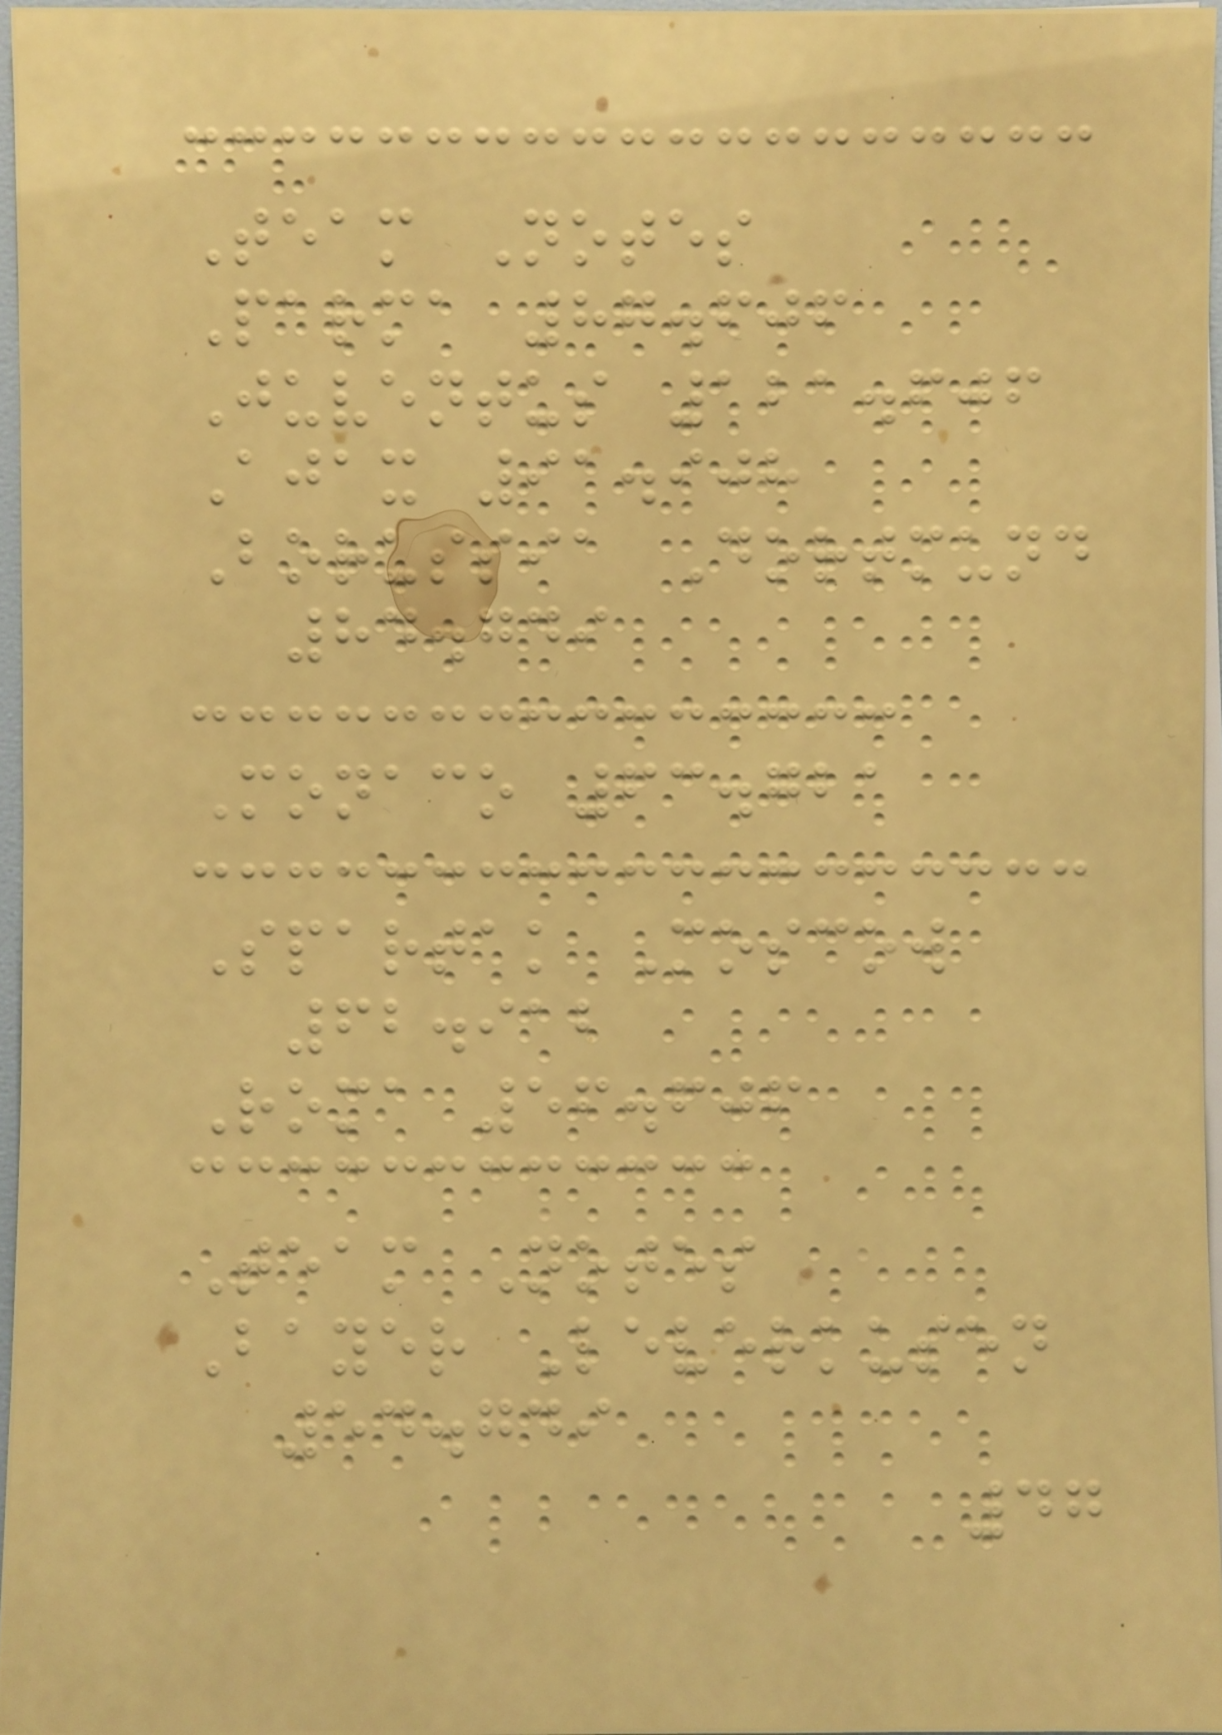Team Notes
Parma 87.606
Juventus 121.606
Ajax 91.908
Borussia Dortmund
84.749
Monaco 63.721
Spartak Moscow
62.912
Roma 56.606
Team Notes
Bayer Leverkusen
54.749
47
